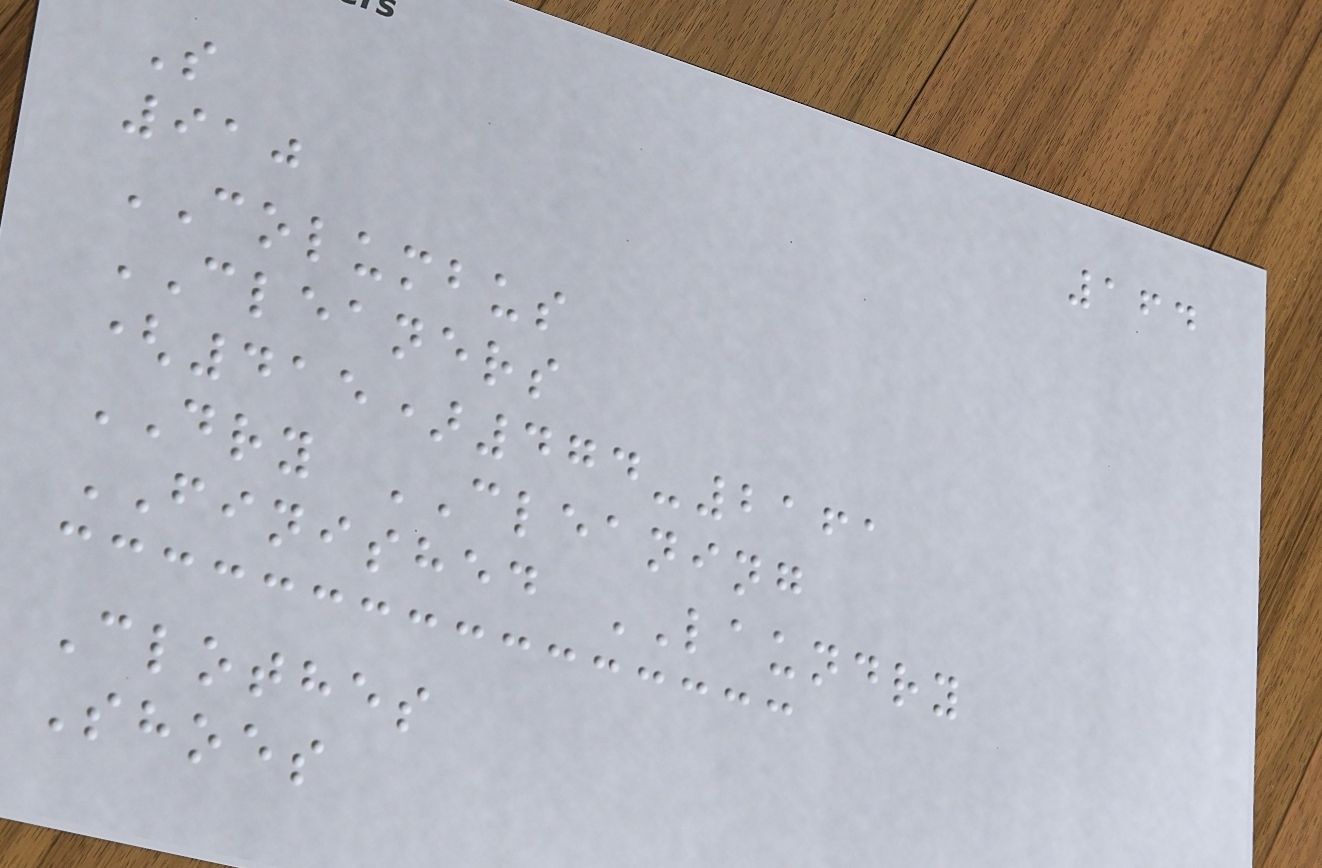164
S
910
COLUMBUS
CLEANERS
(415)474-2161
DRY CLEANING
FINISHED LAUNDRY
Clothes
Shoes
